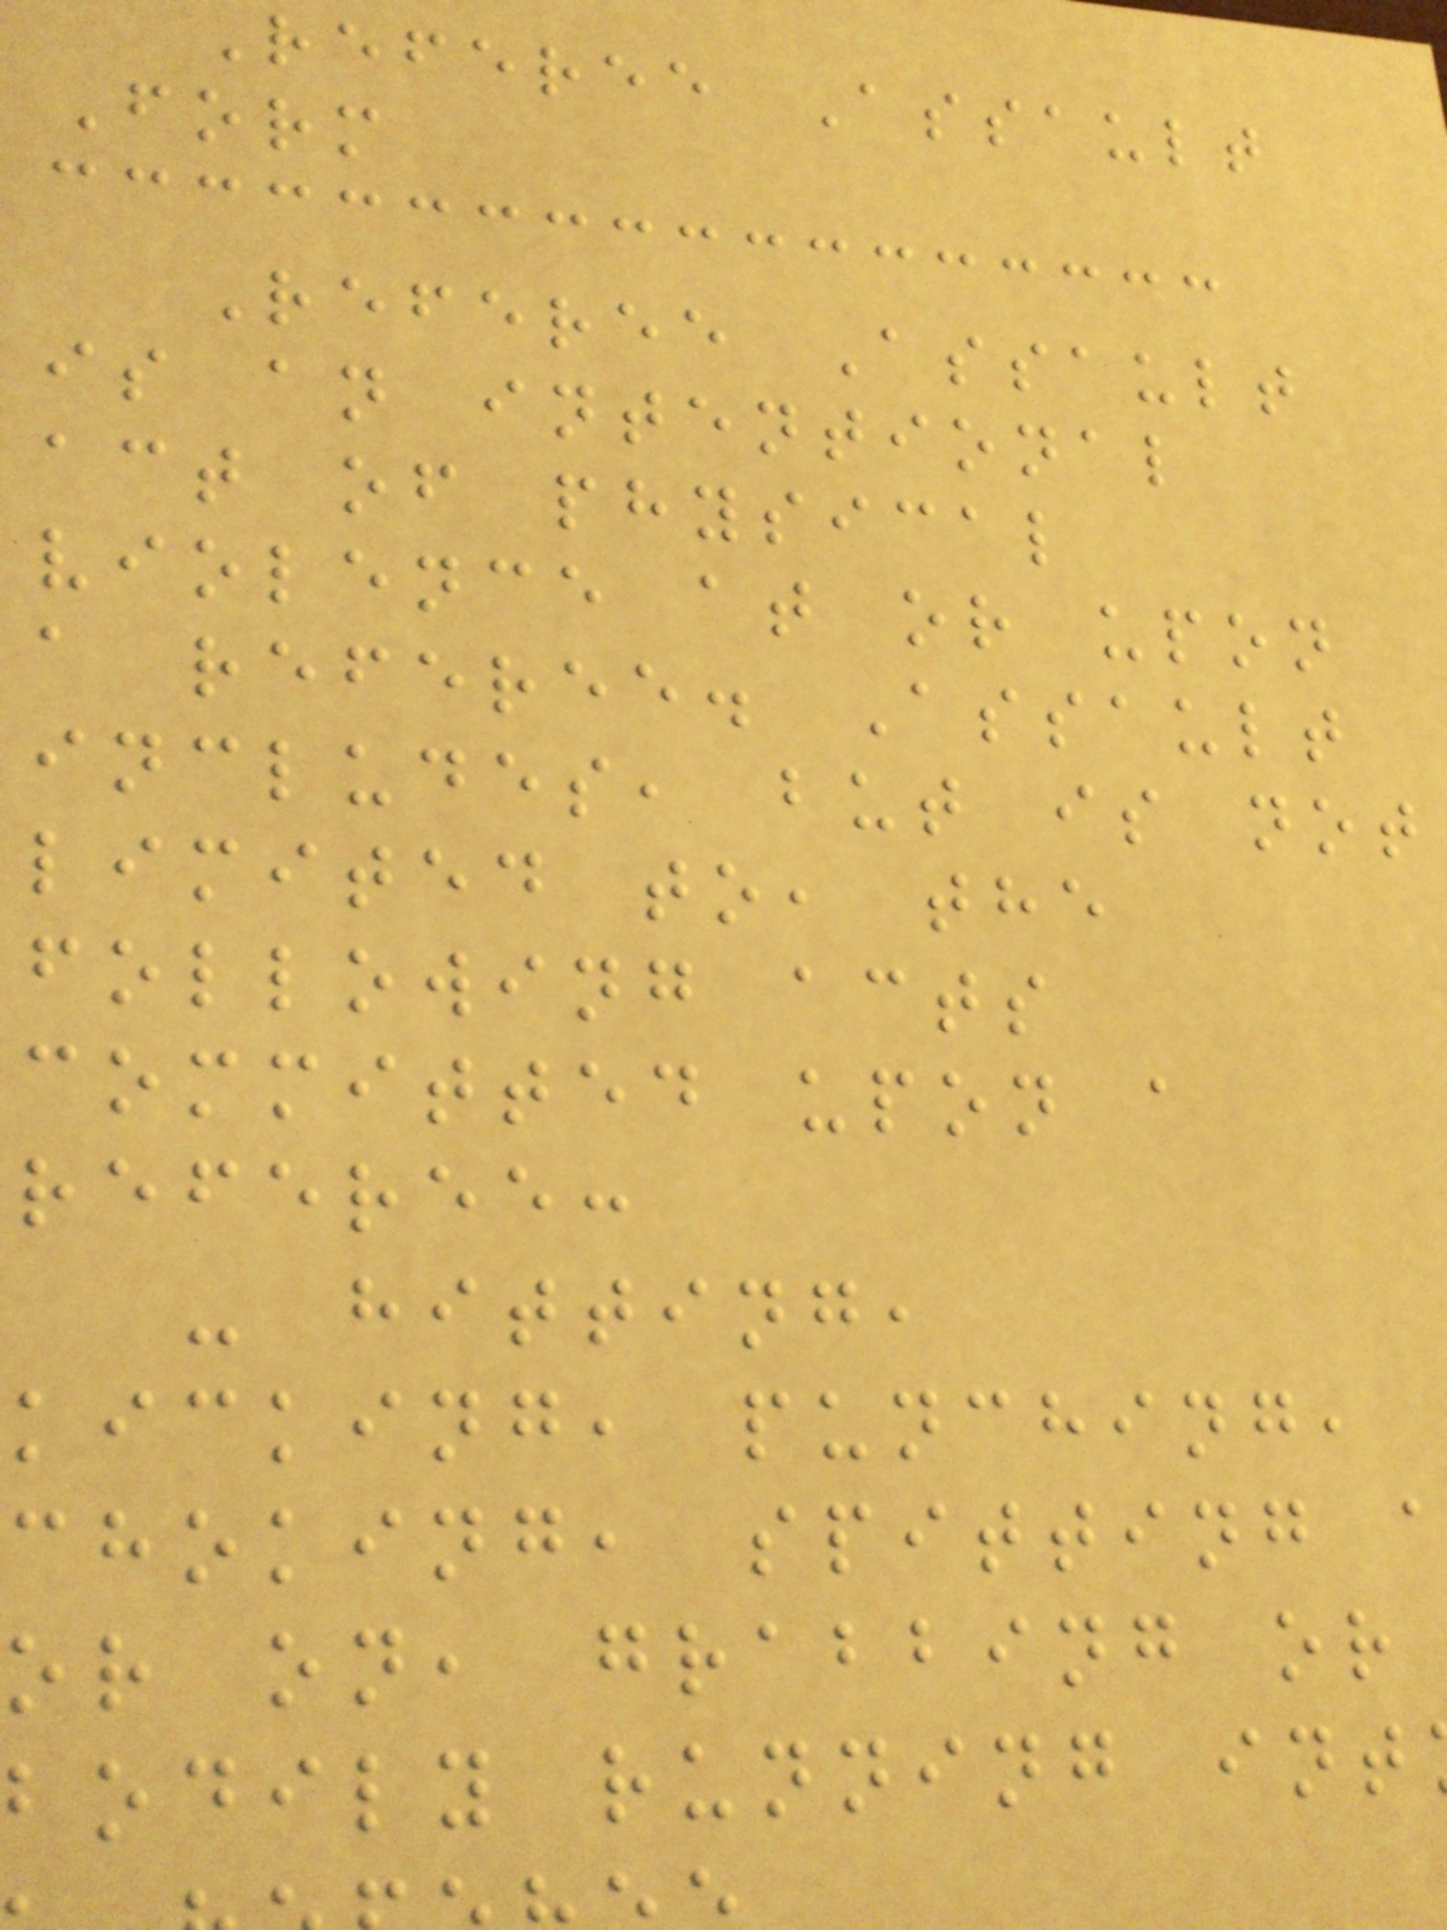Referee Assault
Form
Referee Assault
is an intentional
act of physical
violence at or upon
a referee. Assault
includes, but is not
limited to, the
following acts
committed upon a
referee:
- hitting,
kicking, punching,
choking, spitting
or on, grabbing or
bodily running int
